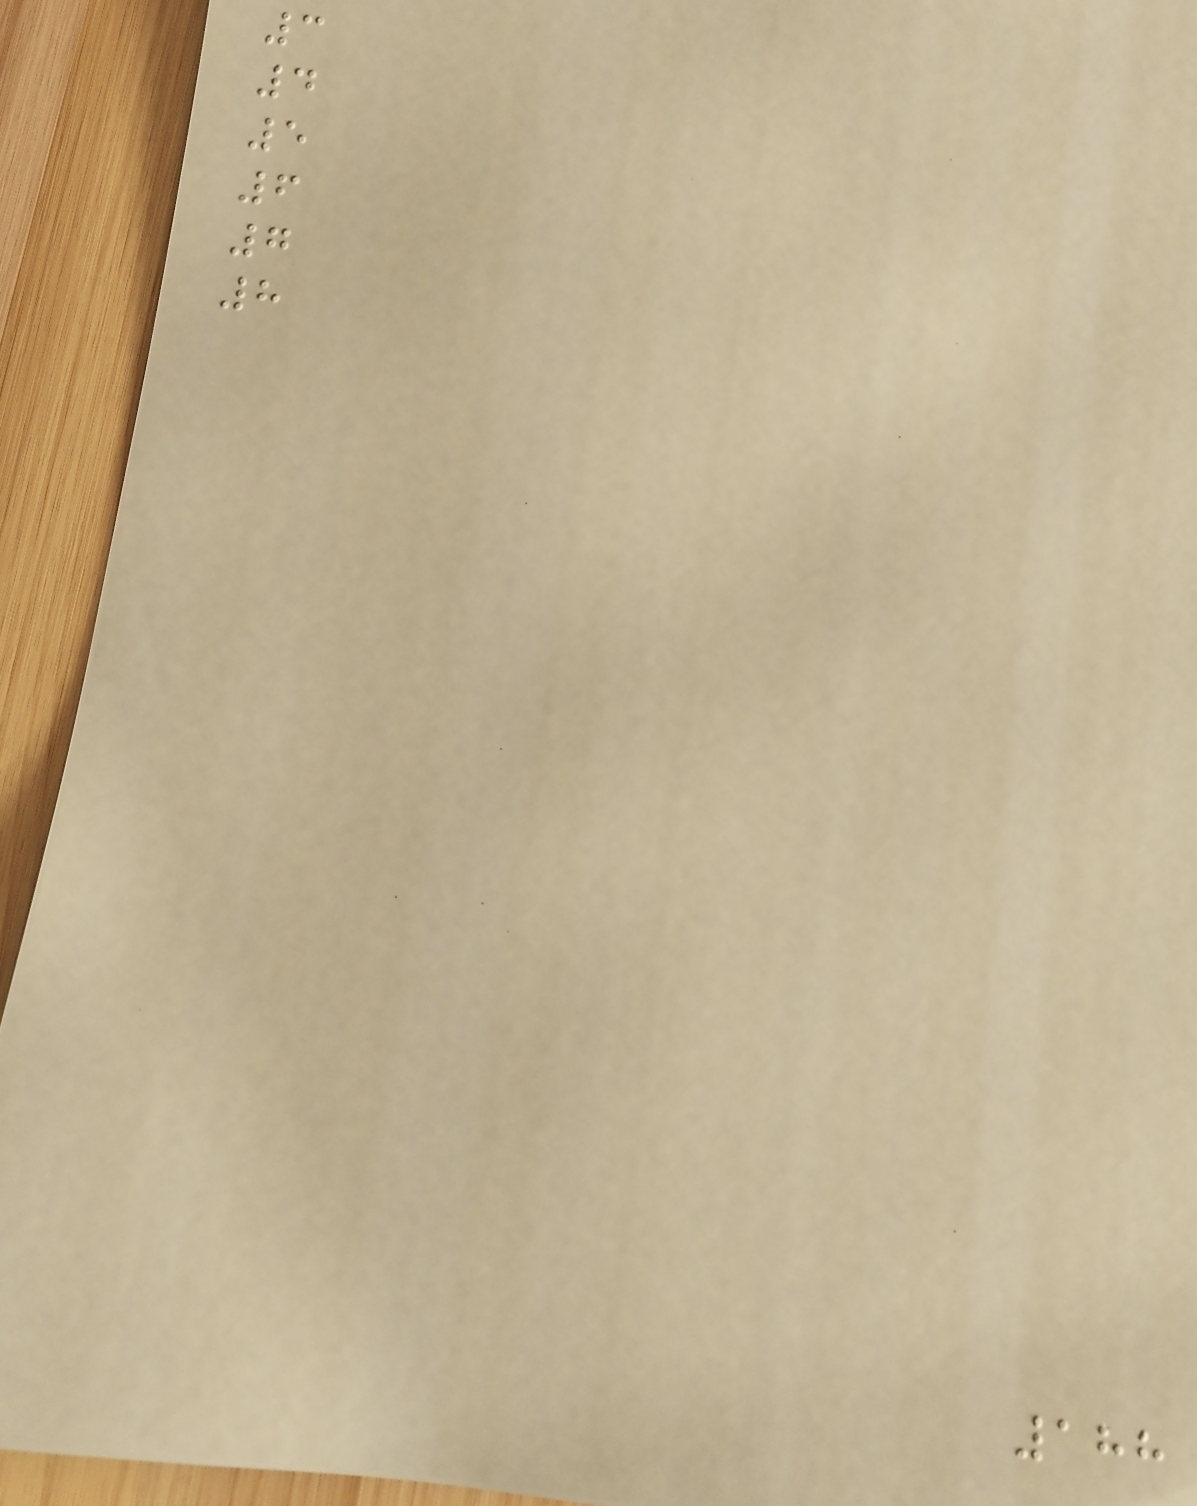3
4
5
6
7
8
188
